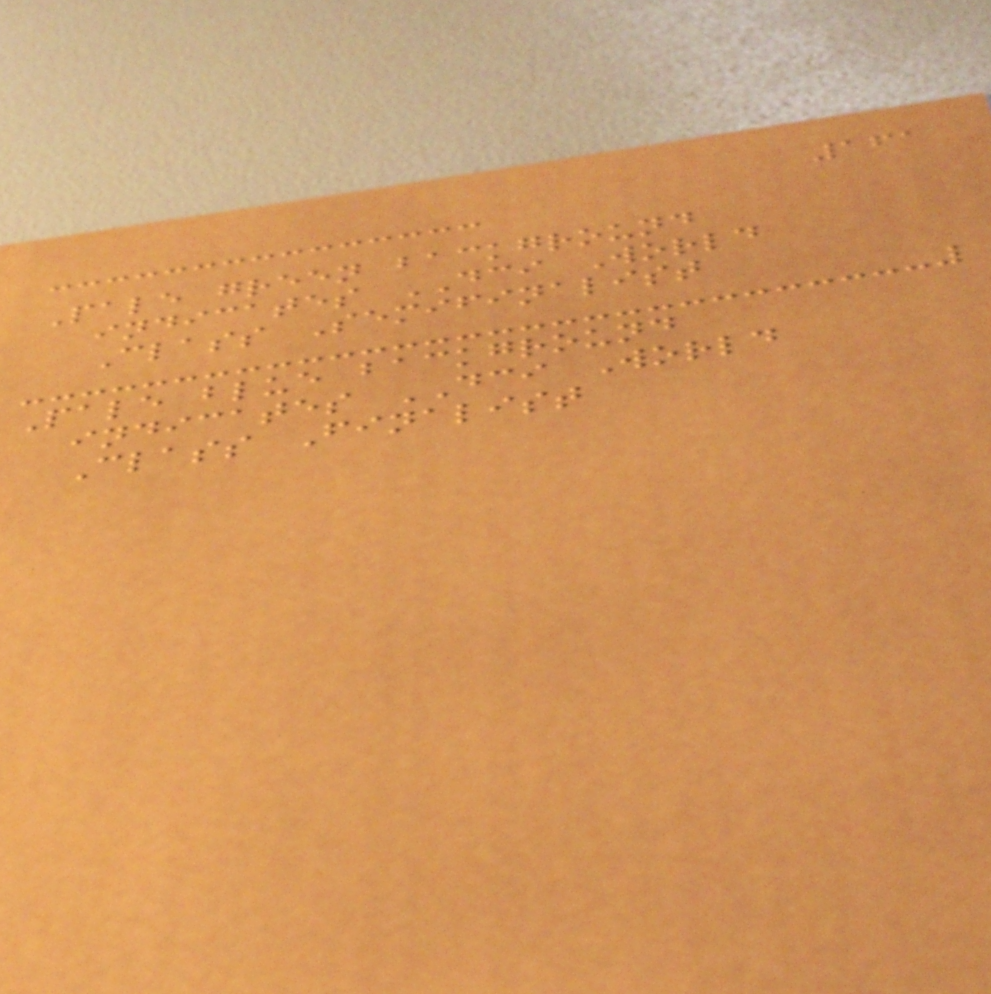161
Pale green background
indicates DCI World
Class Semifinalist
Pale blue background
indicates DCI World
Class Finalist
